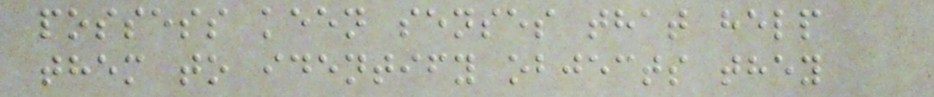possess keen senses that help
them to identify objects they
